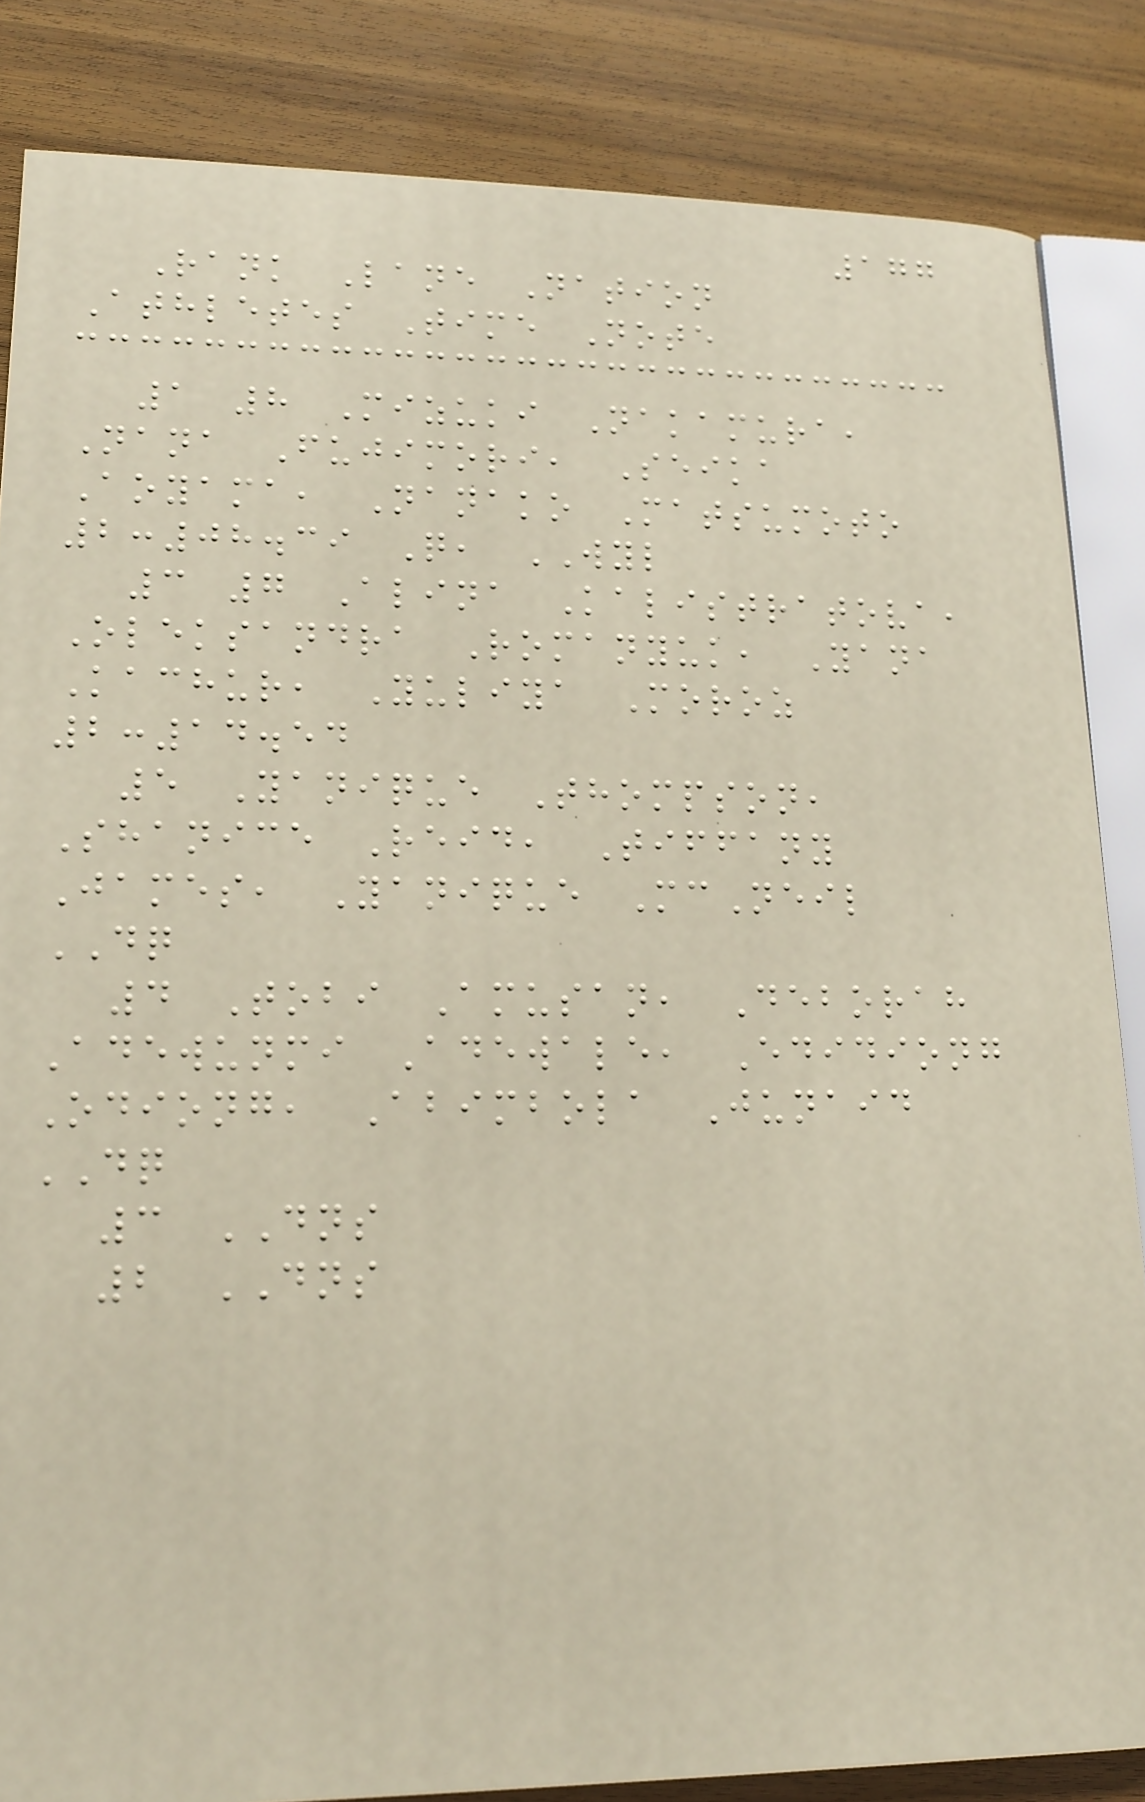177
Rank Lane Nation
Athletes Time Note
1 8 Mizuki Nakamura,
Nana Fujimori, Seika
Aoyama, Nanako Matsumoto
2:08.39 Q, WYL
3 7 Alina Kalistratova,
Oleksandra Romanyuk, Yana
Kachur, Yuliya Moroz
2:14.54
5 Yanique Thompson,
Shanice Reid, Tiffany
James, Yanique McNeil
DQ
4 Tobi Amusan, Deborah
Adewunmi Adewale, Edidiong
Odiong, Abimbola Junaid
DQ
3 DNS
2 DNS
